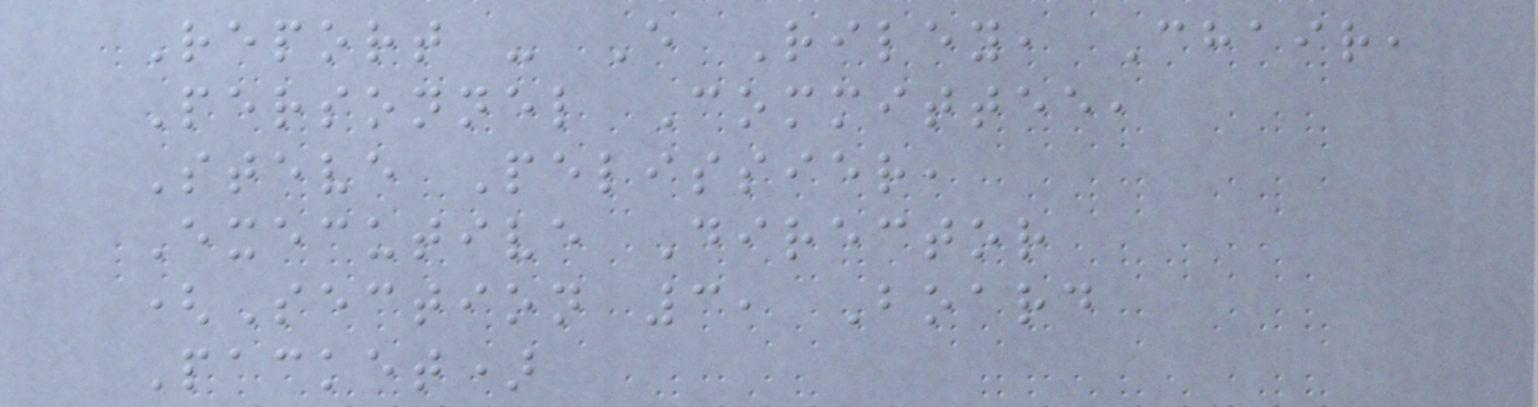Report - E Riley, Chair,
Personnel Committee,
Steve Pelissier,
Executive Director
(Section 3, Board
Packet)
